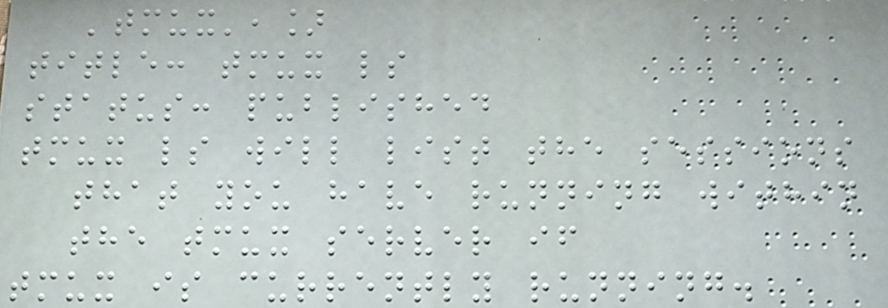'tmux',]
title: tmux ls
status: published
tmux ls will list the sessions
that you have running within
the tmux server if
tmux is currently running.
